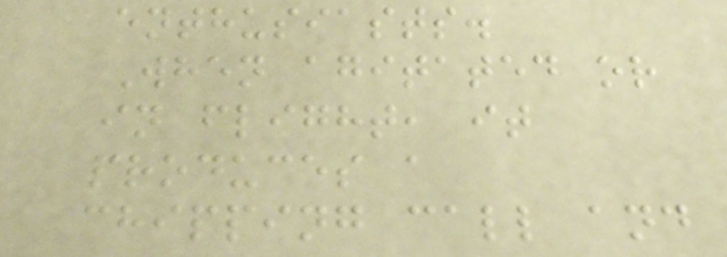enthusiasts.
When agitated or
in flight, it
produces a
chipping call and
